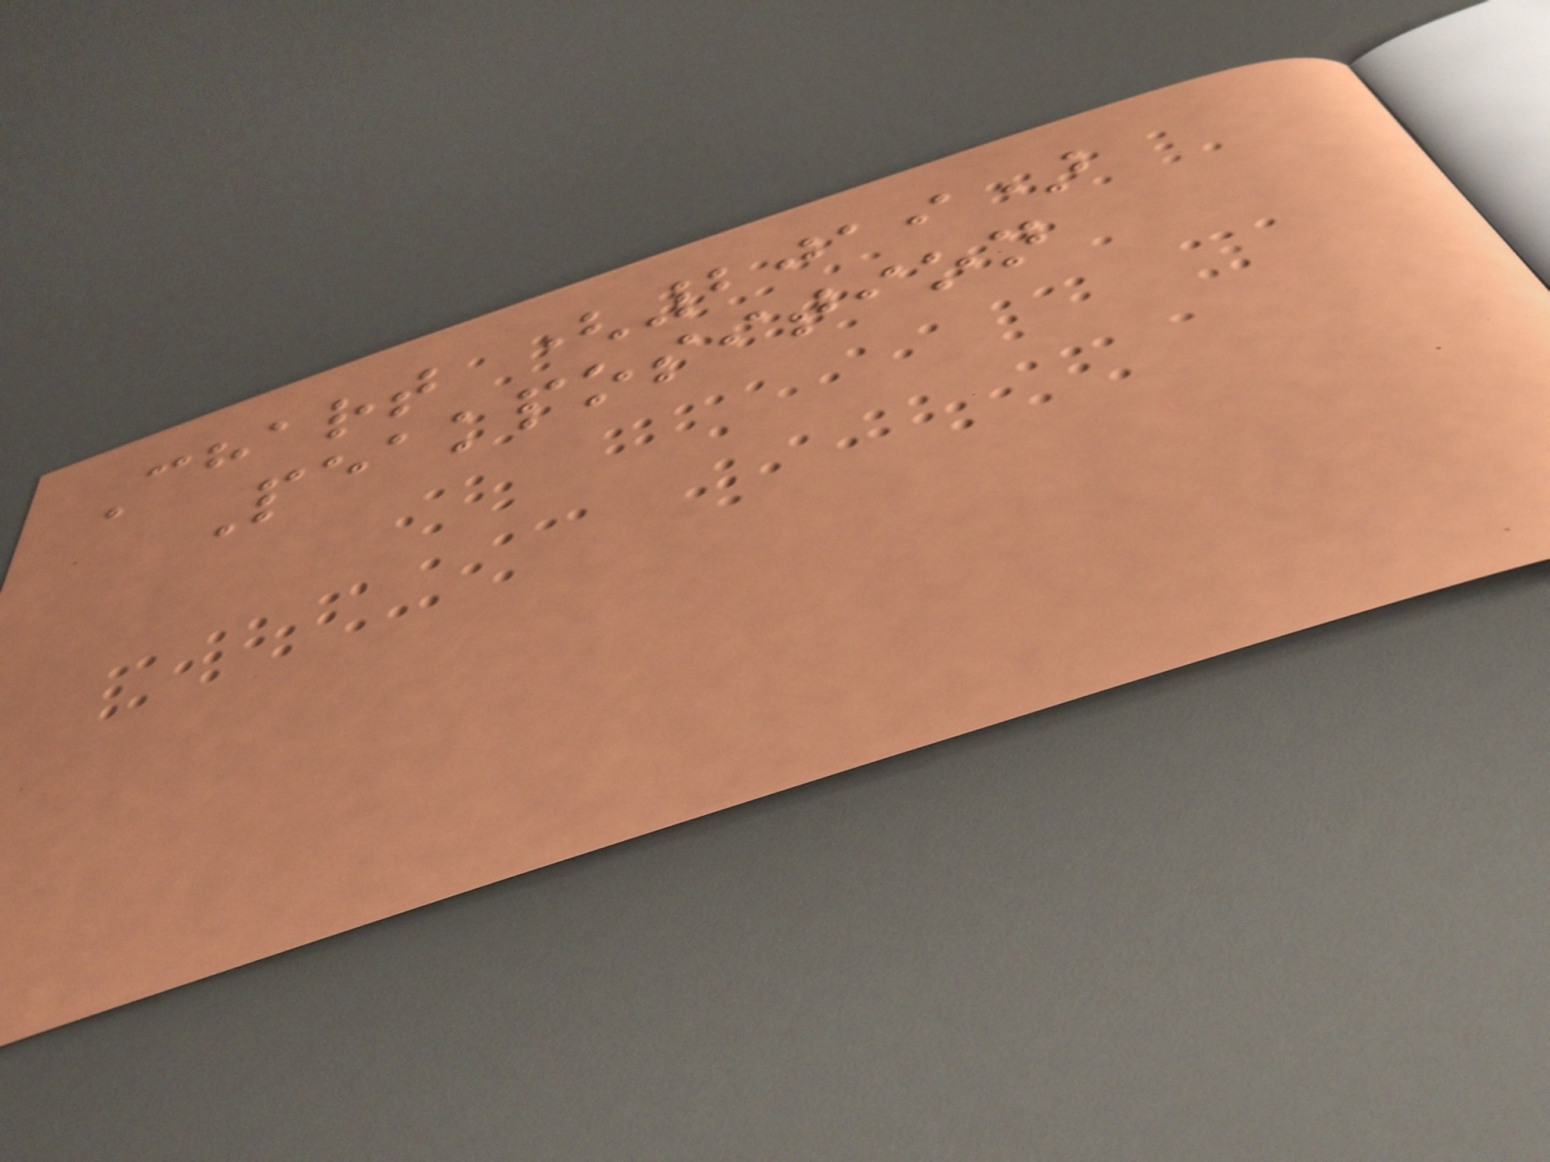Chart (2019)
Peakposition
